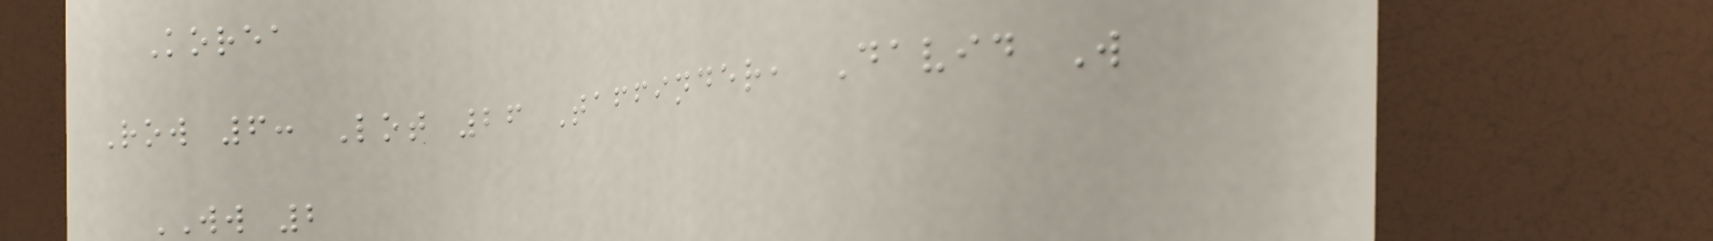Korea
Row 6: Lot 26 Taffinder, David W
WW 2
